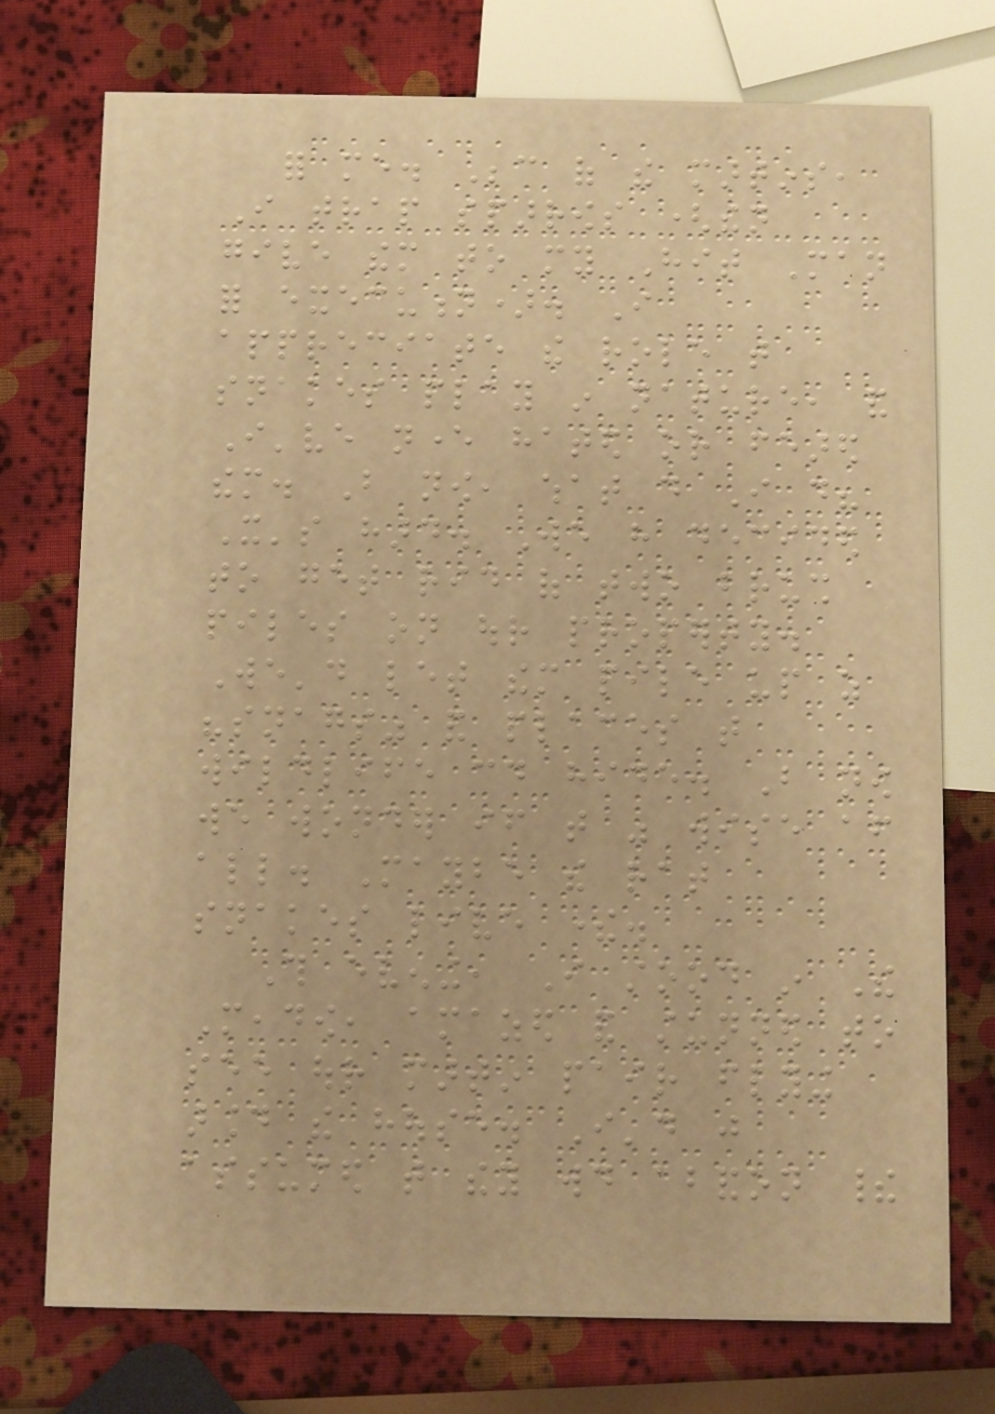for me. Because of the martins,
I trap sparrows (then
give them to my Hit Man
for execution). I
appreciate the role that
snakes play in nature, and
I've never hated or feared
them. But now, what do I do?
It's hard. We have decided
to get rid of two brush
piles on our property.
We'd let them pile up as
"snags" and places that
wildlife could hide. But now
we wonder if that was wise after
all. Maybe the rat
snakes live there.
This evening, I stood in The
Meadow, amazed and stunned to
see our martin pair flying
around the house. I'd just
assumed that they would abandon their
